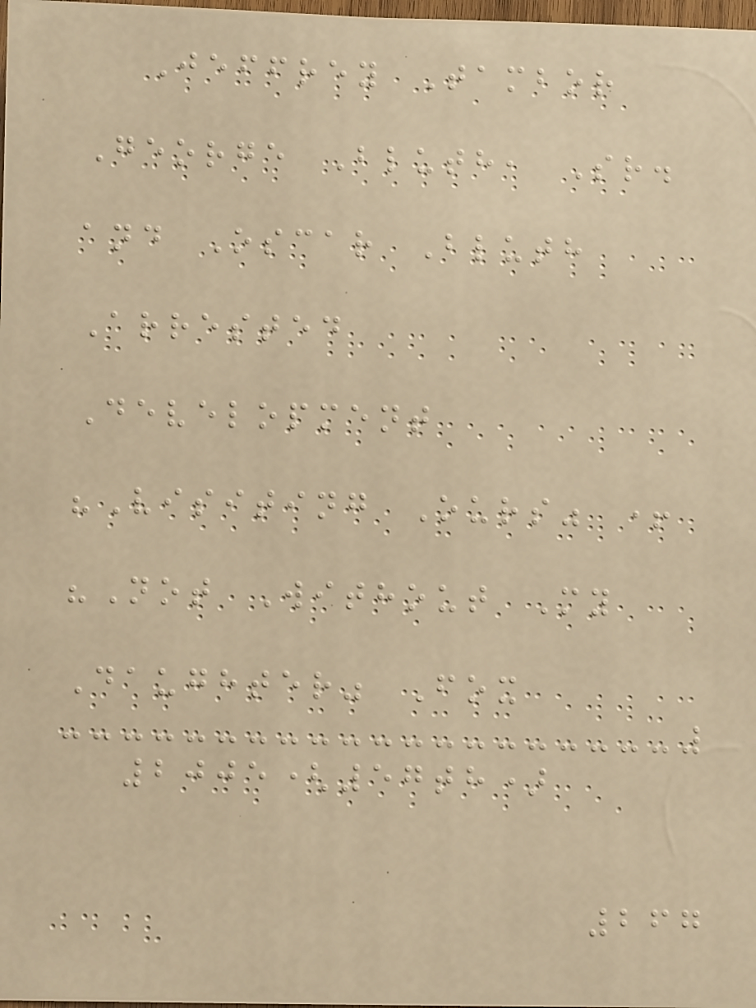Jeffrey Tambor
George Bluth, Sr.
and Oscar Bluth
Arrested
Development
"Visiting Ours" +
"Not Without My
Daughter" Fox
2005(57th)
267
